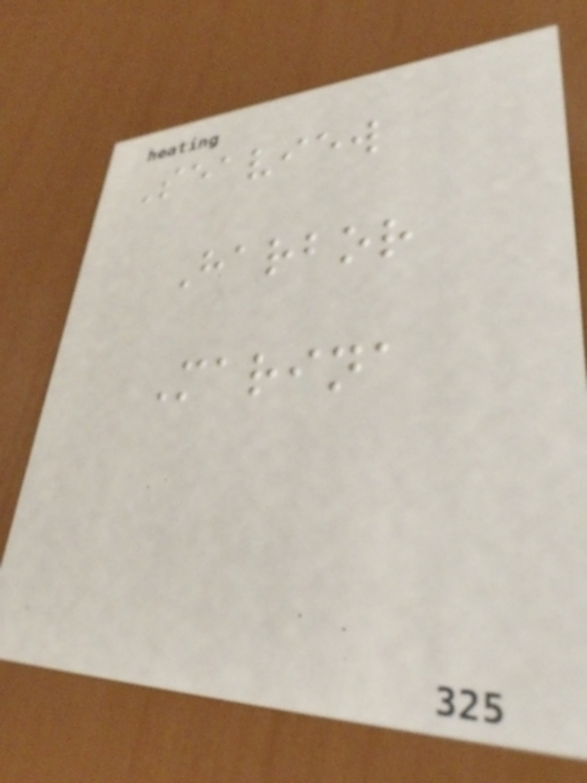Seaview
Harbor
Marina
